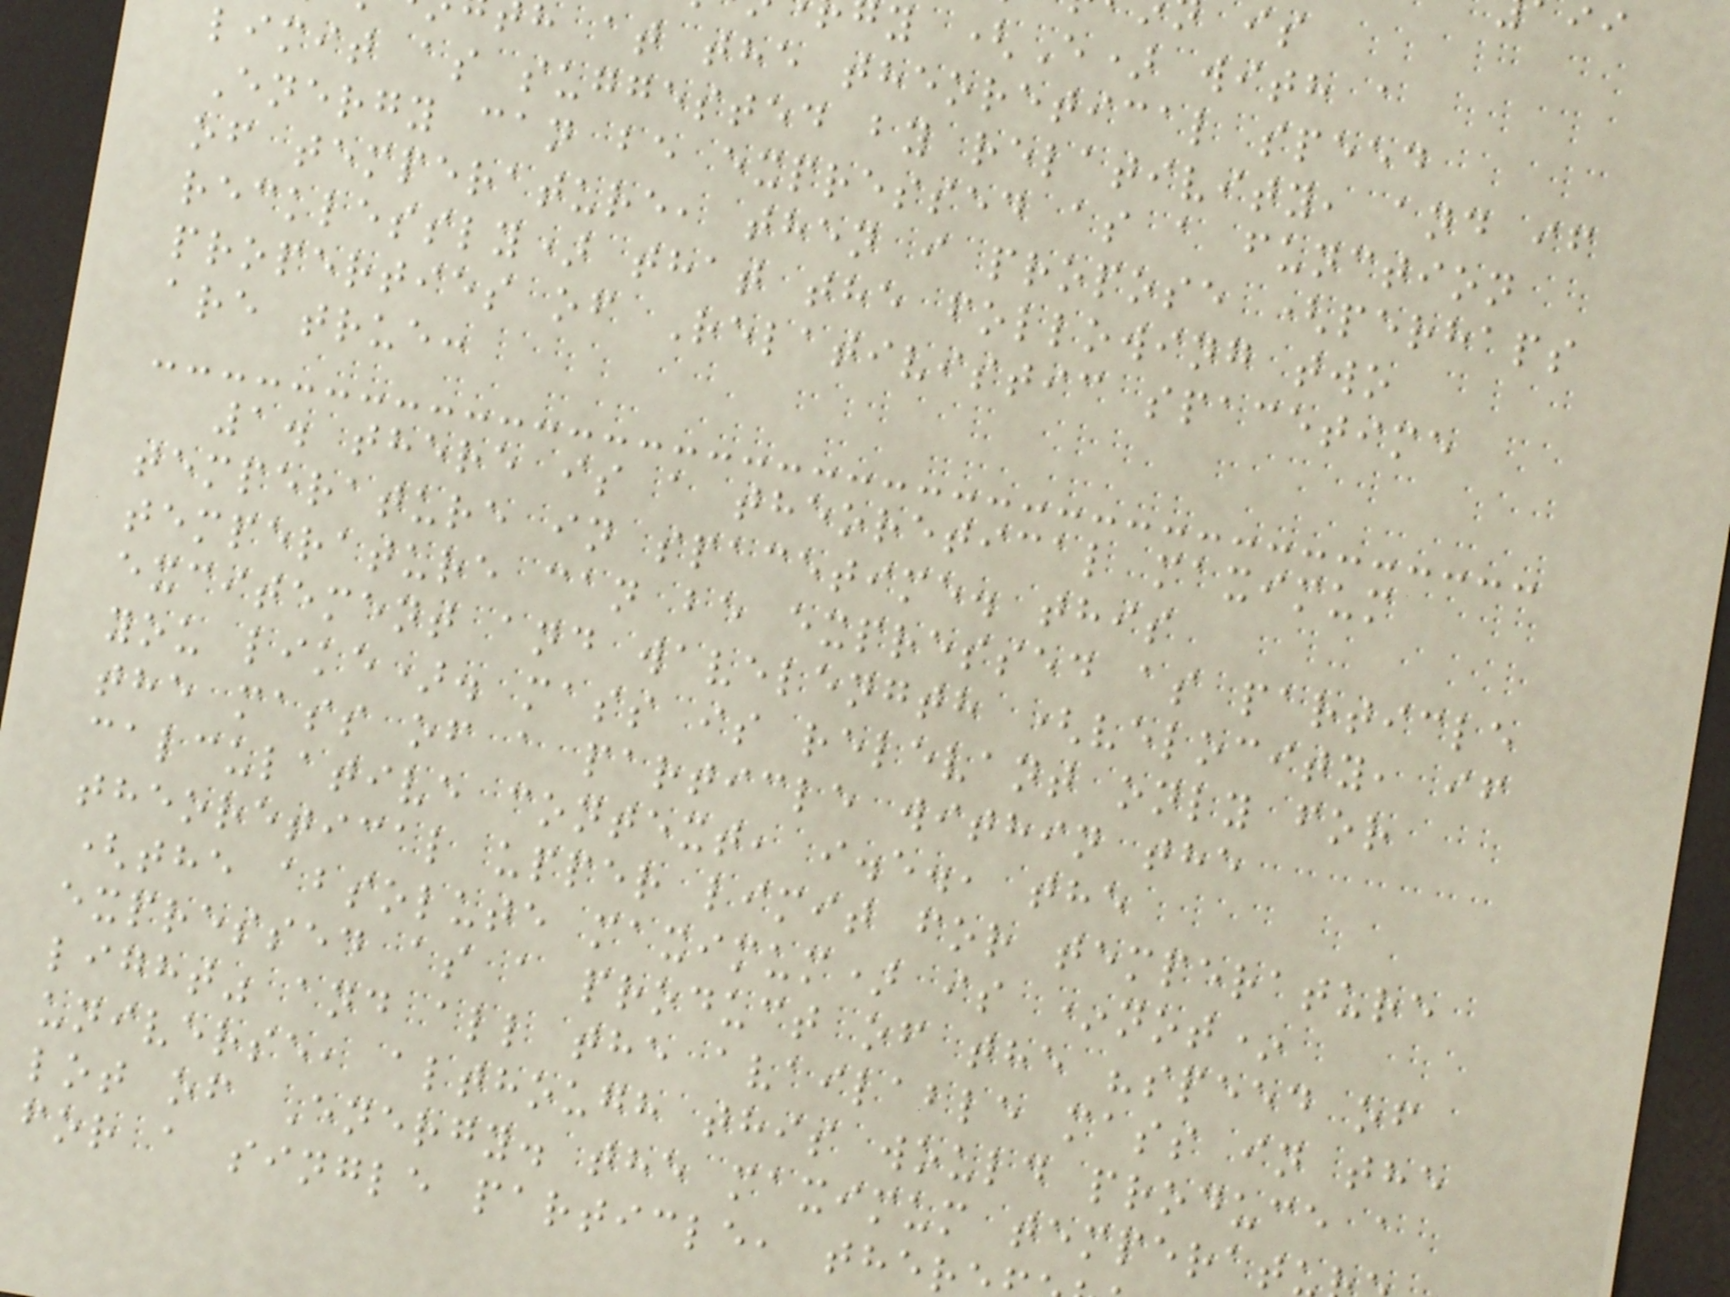y (E) with a
h at the theoretical speed
limit as suggested by relativity, and if
Energy can be expressed as a function
of temperature, then i propose (perhaps
recklessly) that the following two
properties of Relativistic spacetime
are true:
1. there is a theoretical maximum
temperature in spacetime. this
temperature can be expressed as particle
excitement and wavelength (velocity, if
you like). mass is relevant only for
the mass of a particle within the
calculative context, i.e., the
theoretical upper limit for temperature
(the absolute maximum) is *not*
expressed as a product of the "speed of
light" and all the available mass in the
universe, although this would produce a
lot of Energy. the maximum temperat
for a single particle, ther
